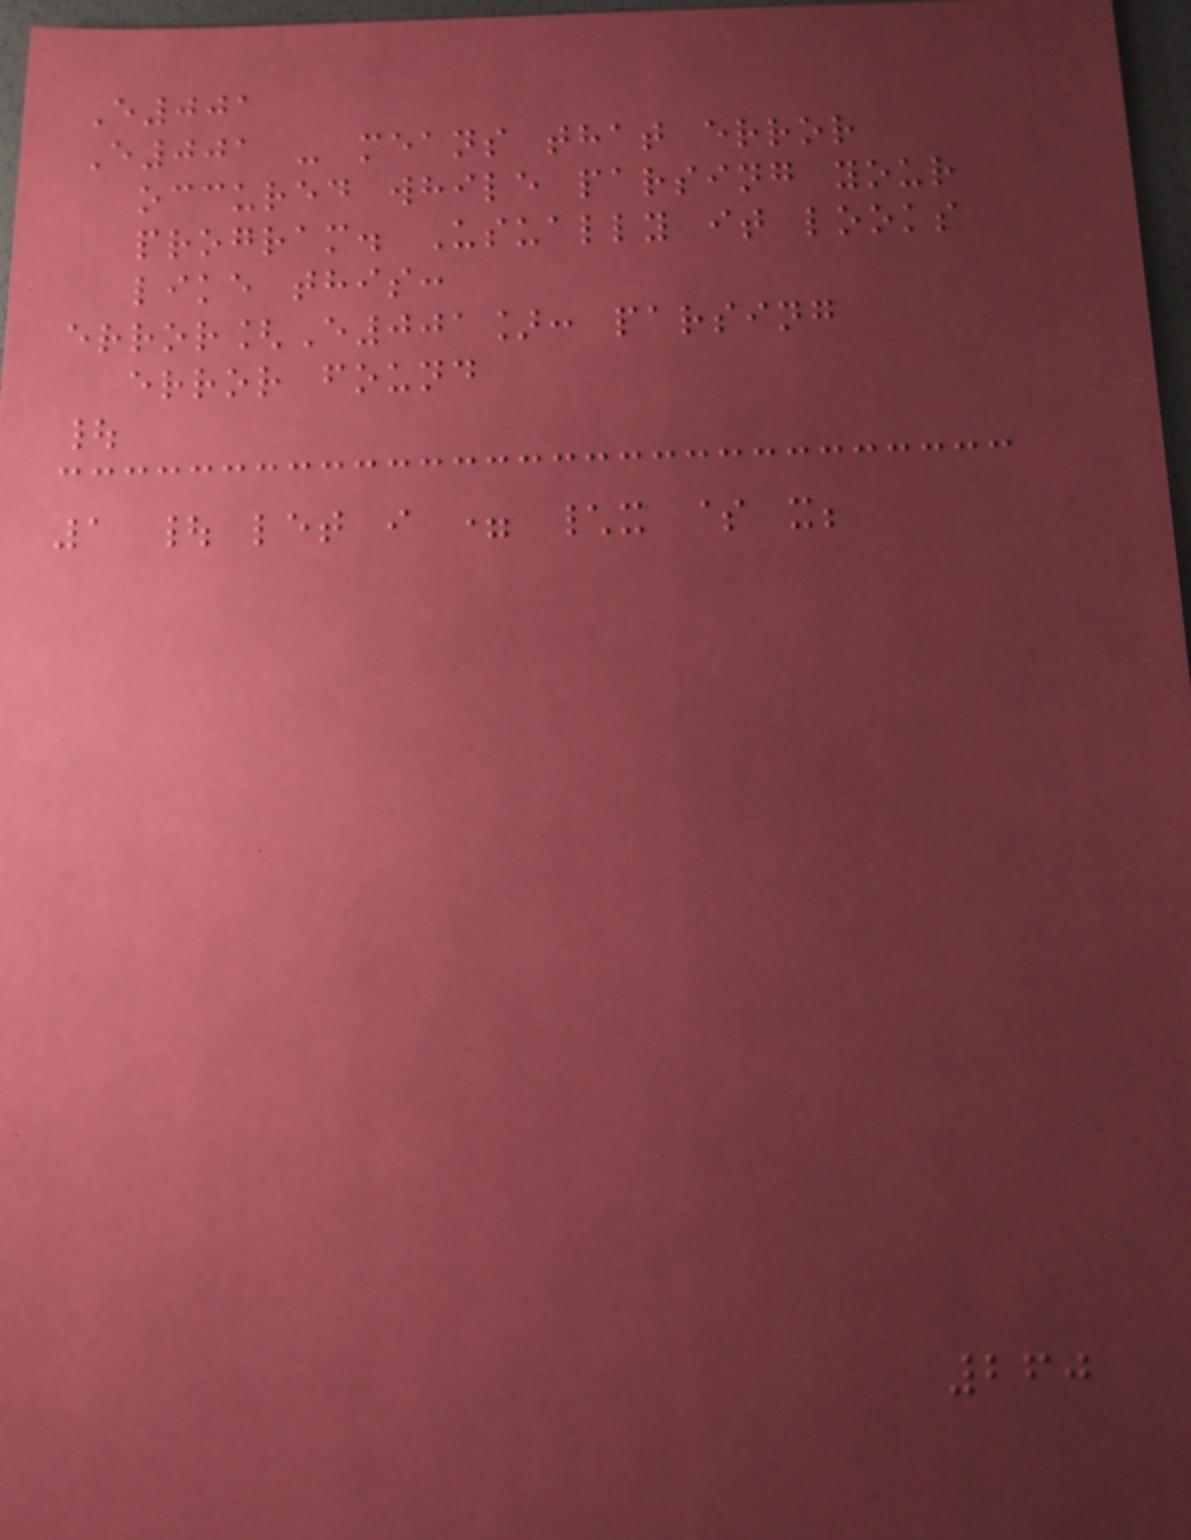E001
E001 - means that error
occured while parsing your
program. Usually it looks
like this:
error[E001]: parsing
error found
|
1 | let i = \x $ x;
260
